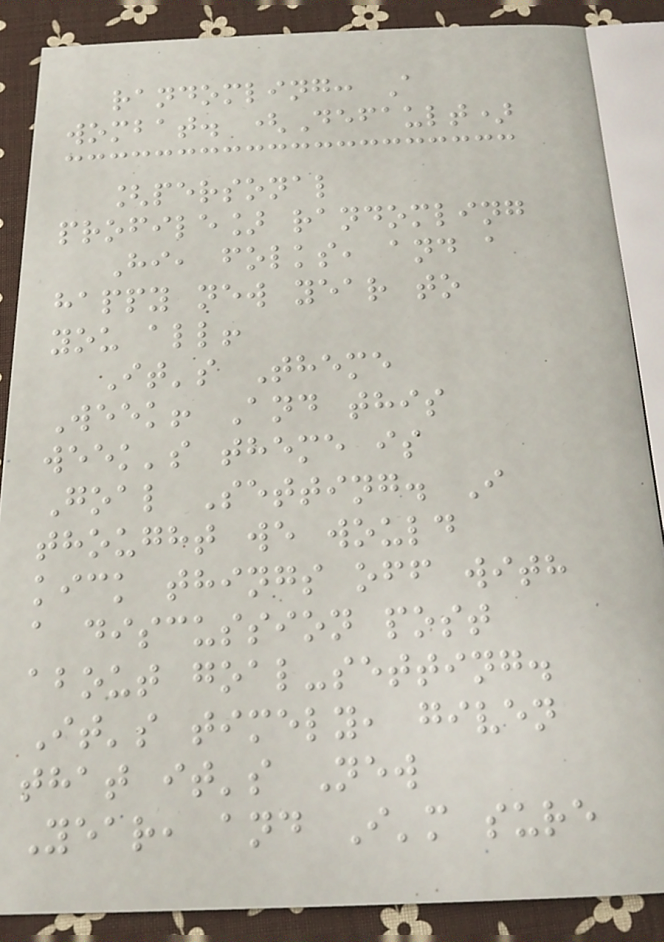randomling: A
wombat. (Default)
[personal
profile] randomling
Hi, folks, and a
happy new year to
you all!
It's Theme
Week! And this
week's theme is
Goal Setting. I
thought we would
kick things off with
a discussion post
about goal-setting.
It's timely, given
that it's New
Year, and I'm sure
